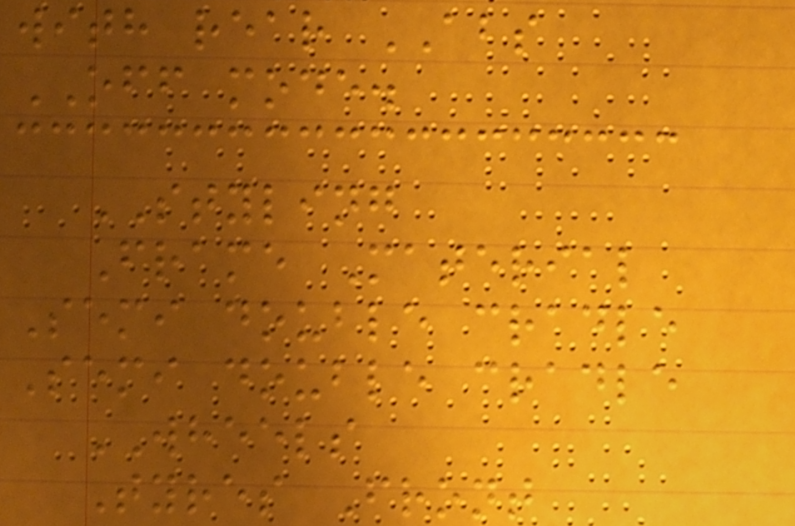with rear ABS
OFF mode.
STYLING
Frame Material
Semi double cradle
Semi double cradle
WHEELS
Tyres Front
